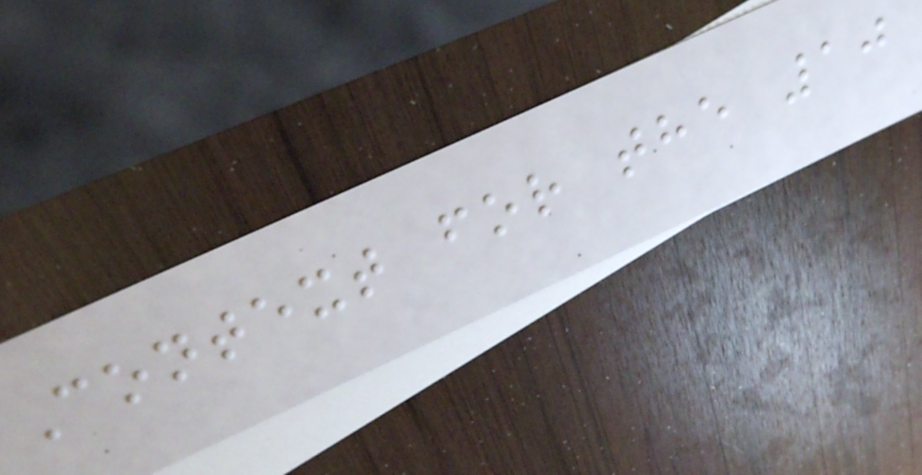Context for the 10
